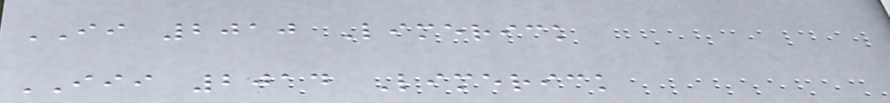II 2010 Limerick
III 2014 Limerick
